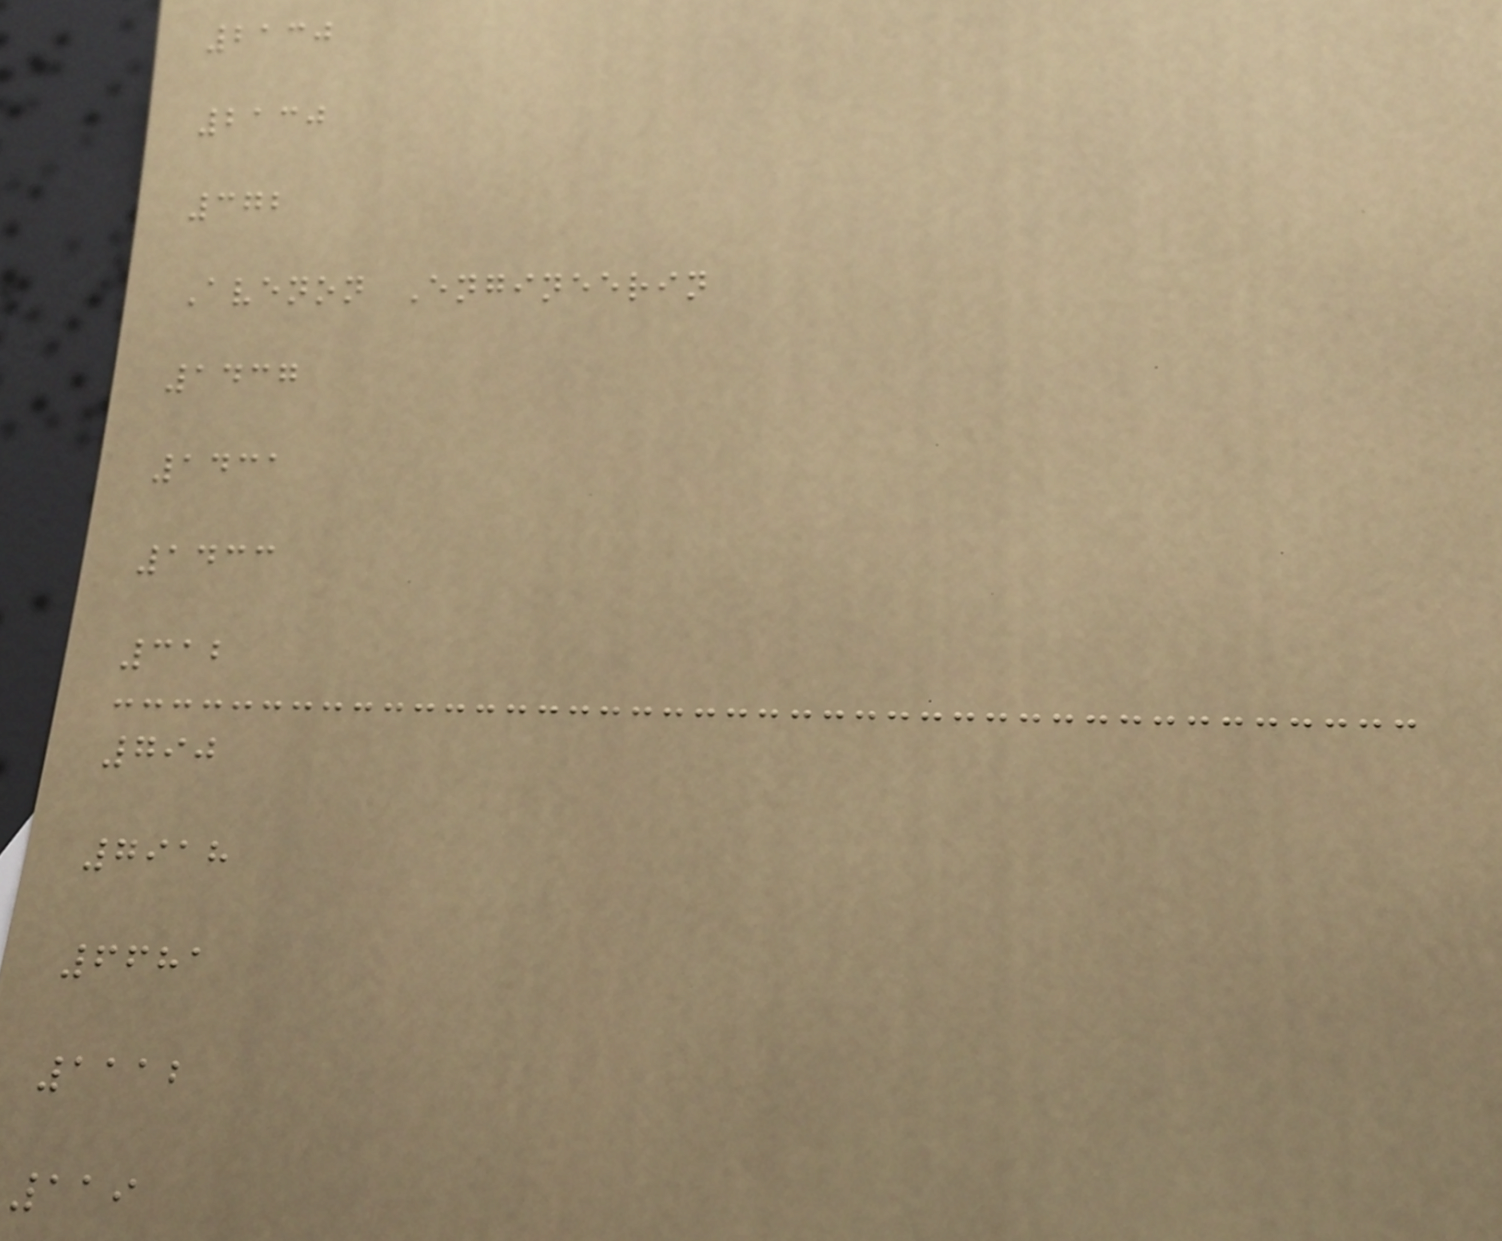2130
2130
372
Avenon Engineerin
1437
1431
1433
312
790
7918
6681
1112
119
